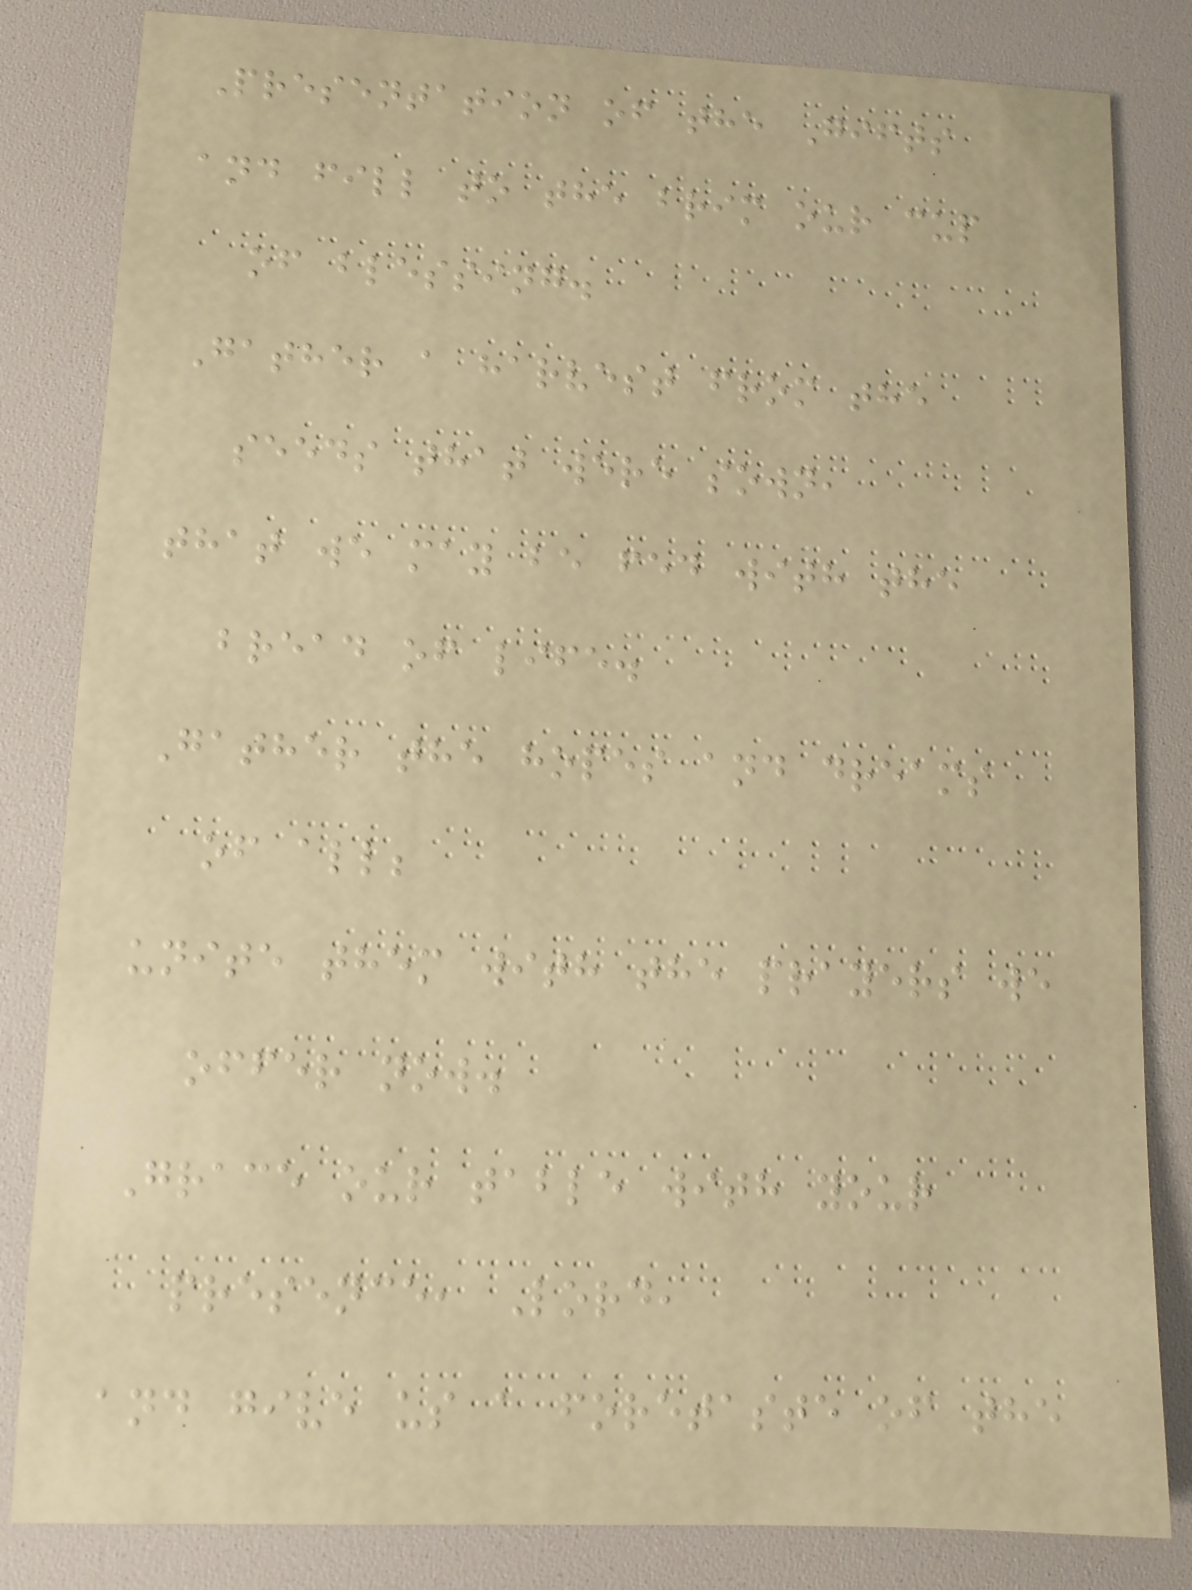Presentation of the Gifts
and fill to the brim our cup
of blessing.
Gather a harvest from the
seeds that were sown,
that we may be fed with the
bread of life.
Gather the hopes and dreams
of all;
unite them with the prayers we
offer now.
Grace our table with your
presence, Lord,
and give us a foretaste of the
